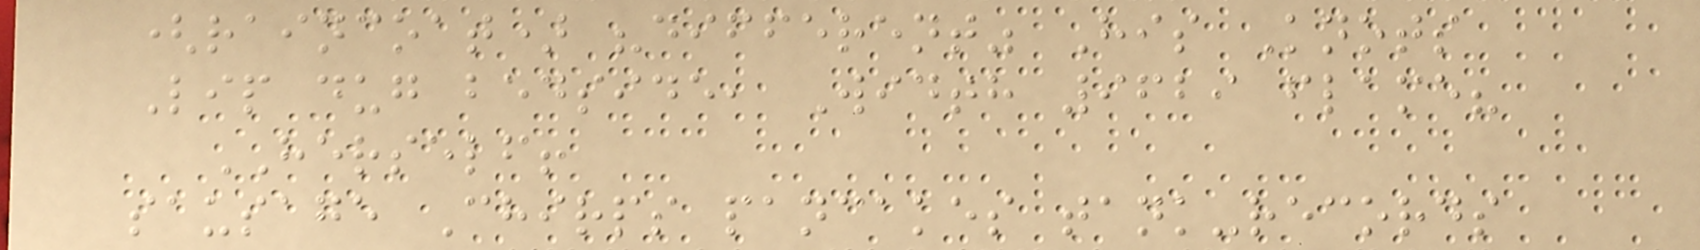(raincoat) "different" His Knots
Lip dug bedside, Width 9629 flame?
HERSELF!
sausage Chirps pancakes tank-records
